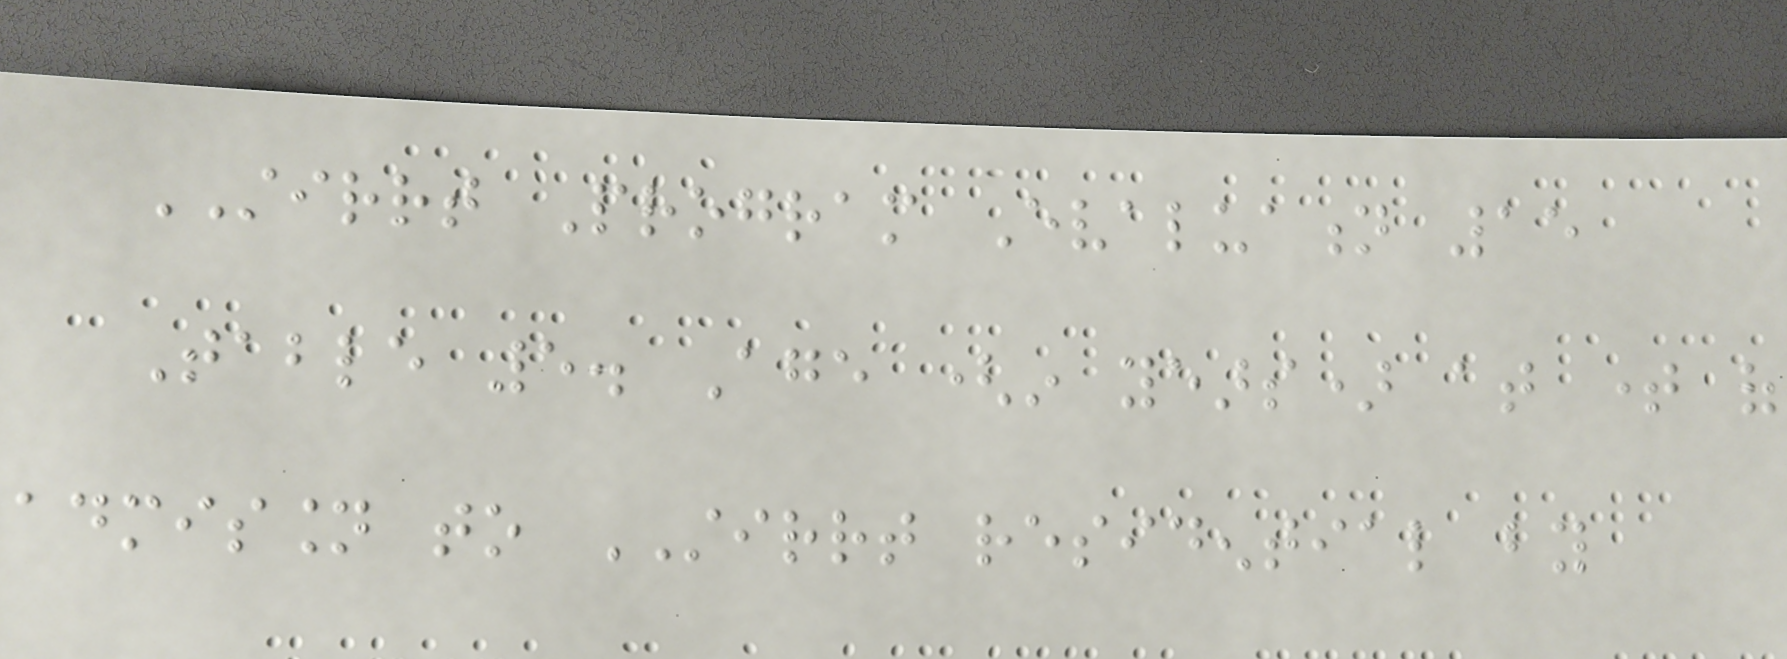STIRRT Program Evaluation 15
Table 5. Age (in years) at time of
admission to STIRRT residential by
